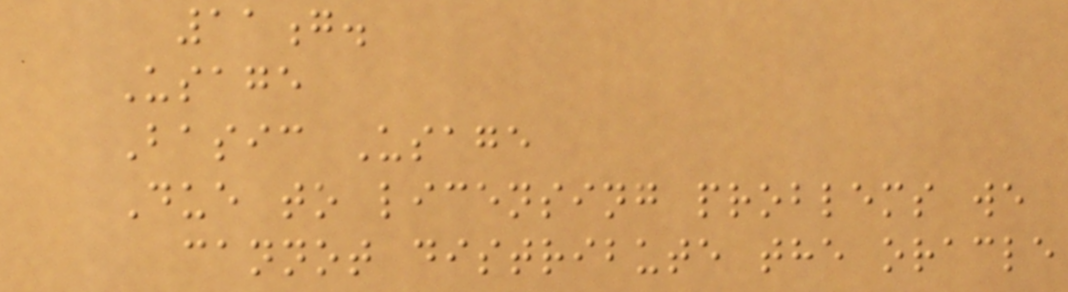11g.
Usage
Basic Usage
Due to licensing problems we
cannot distribute the oracle
